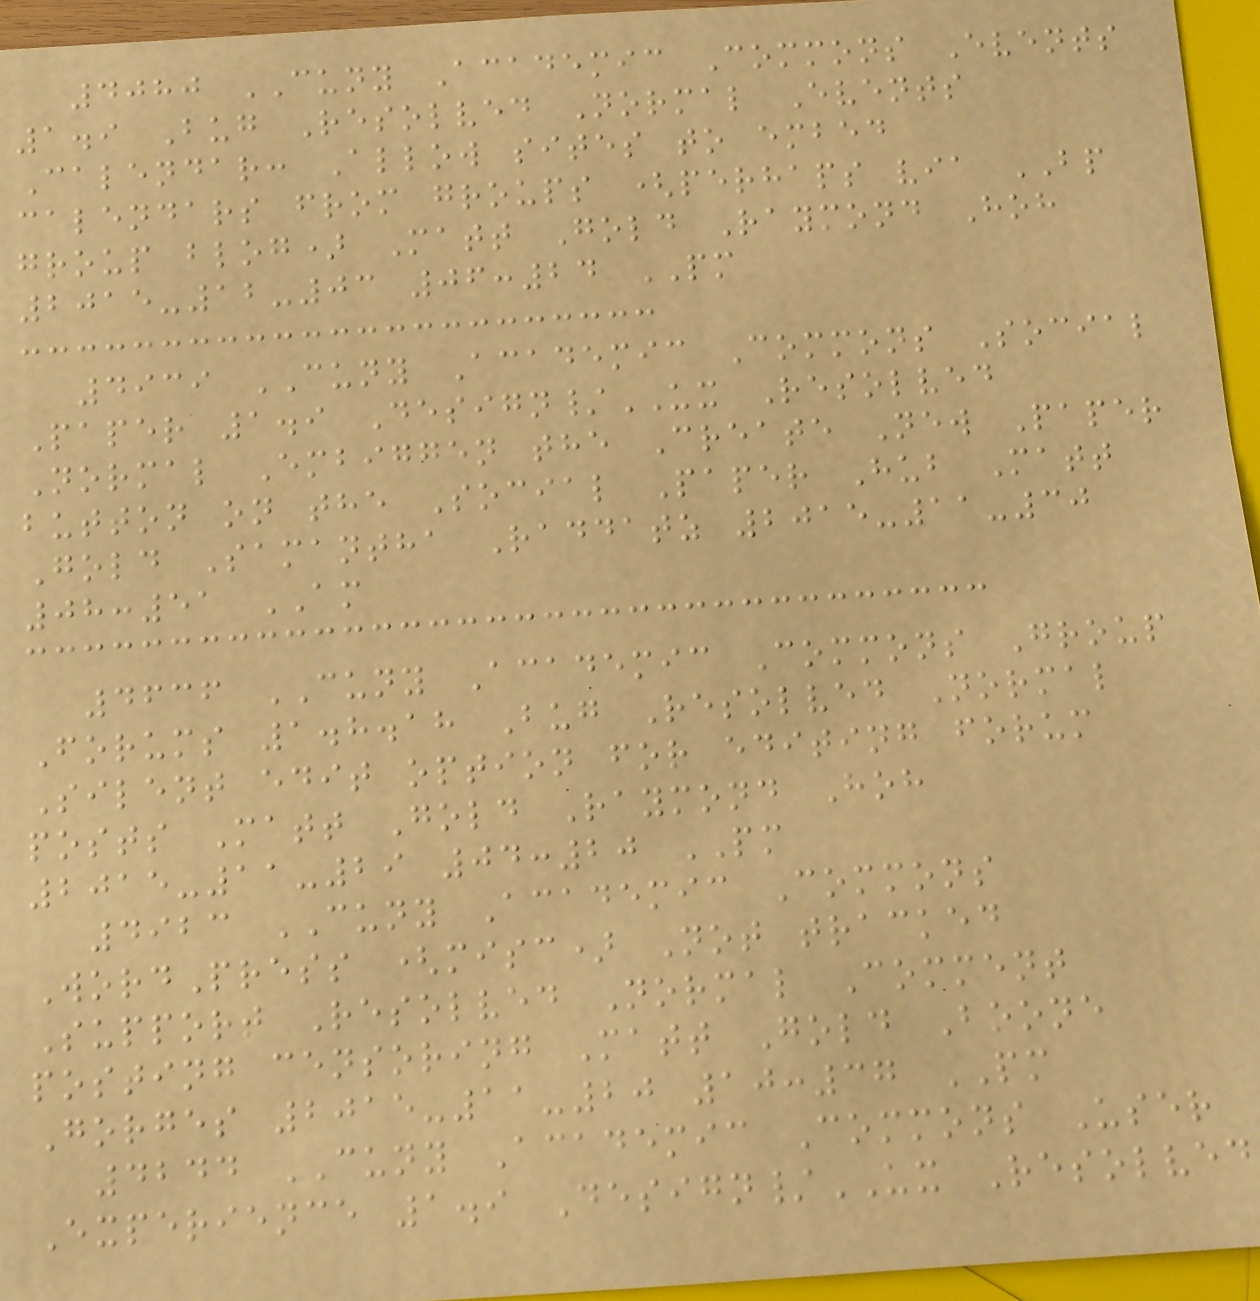4080 CUNY Academic Commons Events
1.9 Bug Resolved Normal Events
Calendar: Allow sites to embed
calendars from groups (perhaps via BP
group blog) Matt Gold Raymond Hoh
2015-12-03 06:24 PM
4939 CUNY Academic Commons Social
Paper 1.9 Design/UX Resolved
Normal Embiggen the Create New Paper
button on the Social Paper Hub Matt
Gold Samantha Raddatz 2015-11-30
08:51 AM
4636 CUNY Academic Commons Group
Forums 1.8.18 Bug Resolved Normal
Silent edit option for editing forum
posts Matt Gold Raymond Hoh
2015-11-29 04:20 PM
4923 CUNY Academic Commons
WordPress (misc) Not tracked
Support Resolved Normal Comment
posting censoring Matt Gold Boone
Gorges 2015-11-20 10:37 PM
4244 CUNY Academic Commons User
Experience 1.9 Design/UX Resolved
